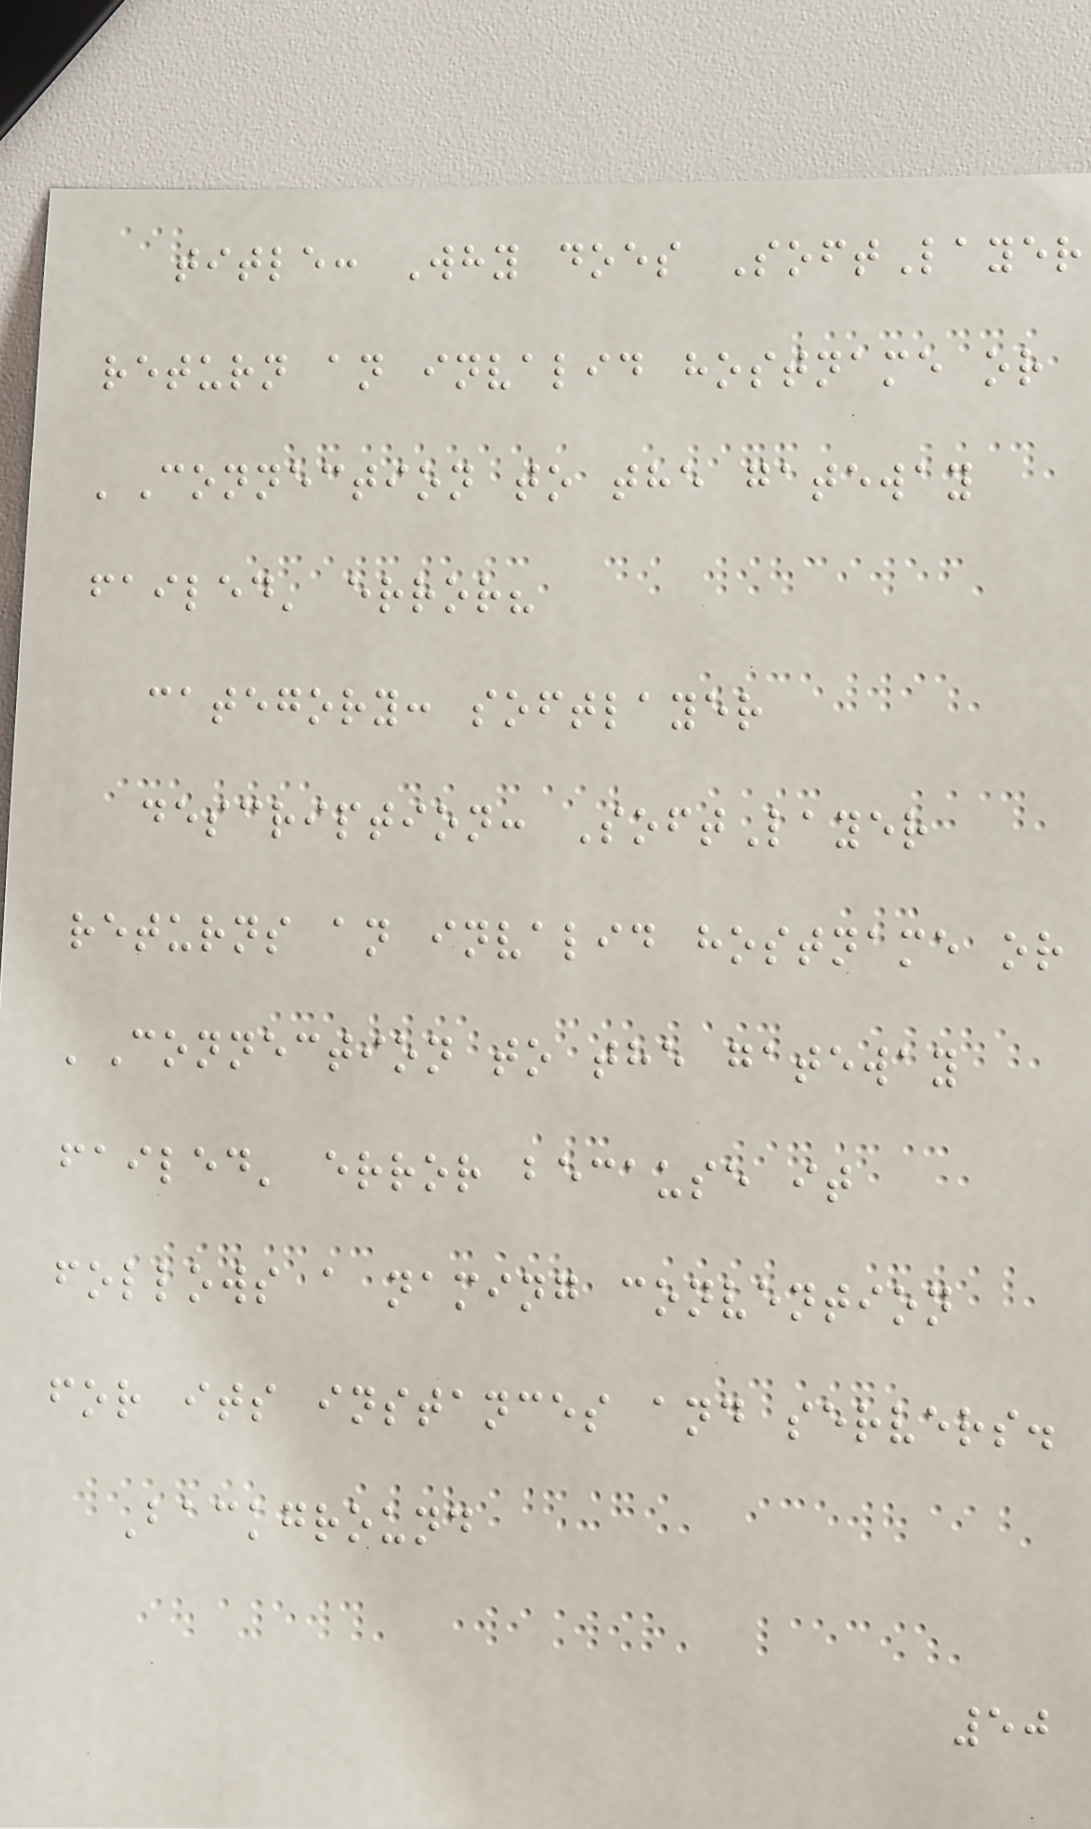title: Why does SoftLayer
return an invalid hostname or
'Connection to the gateway
failed' error?
category: softlayer
description: SoftLayer
returns an invalid hostname or
'Connection to the gateway
failed' error because it
follows a naming convention
for its instances and servers.
Background
50
